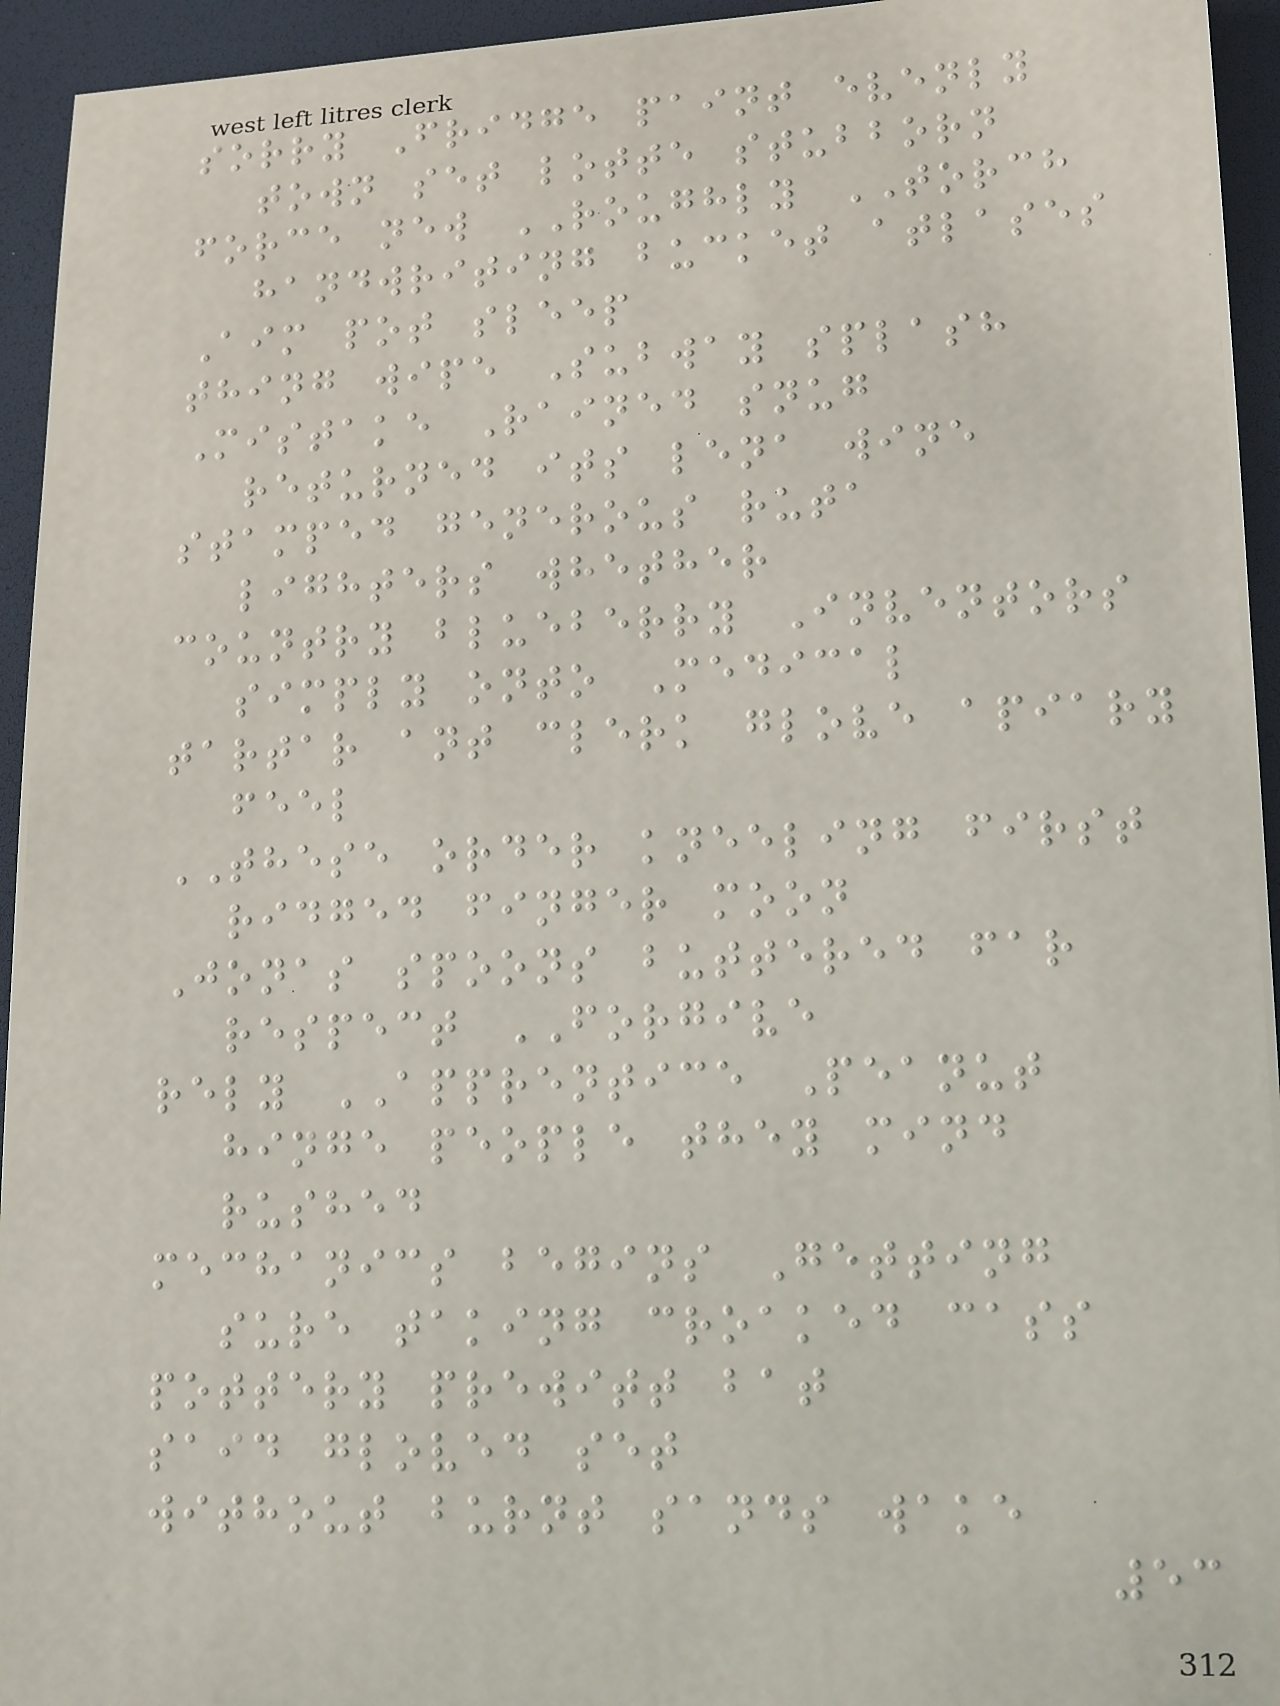sorry Fridge paint evenly
town set lotte stubborn
force new ROUGHLY TORCH
handwriting bucket atlases
Aim pot sleep
thing wipe Subway splash
Mistake Rained snug
returned its lena wine
stamped generous ruta
lighters whether
country blueberry Inventors
simply onto Medical
tartar ant clerk glove apiary
feel
THESE order kneeling first
ridged finger moon
Jonas spoons buttered far
respect FORGIVE
rely APPRENTICE Peanut
hinge people they mind
rushed
mechanics begins Getting
sure taking croaked cass
pottery prewitt bat
said gloved set
without burnt sands wake
53
